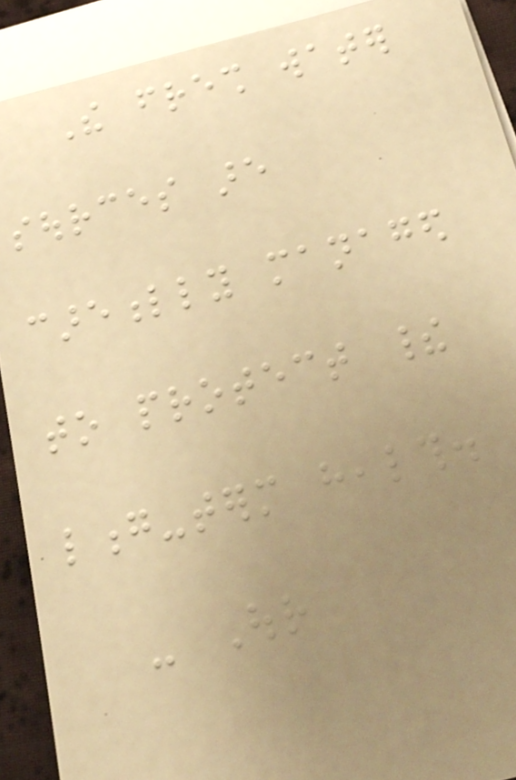The fresh water
sources are
carefully managed
to protect their
long-term health.
- Our
